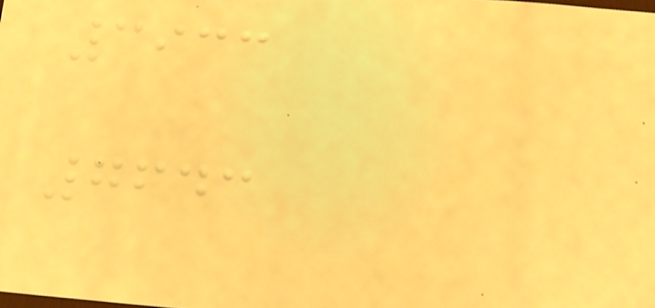3933
7643
